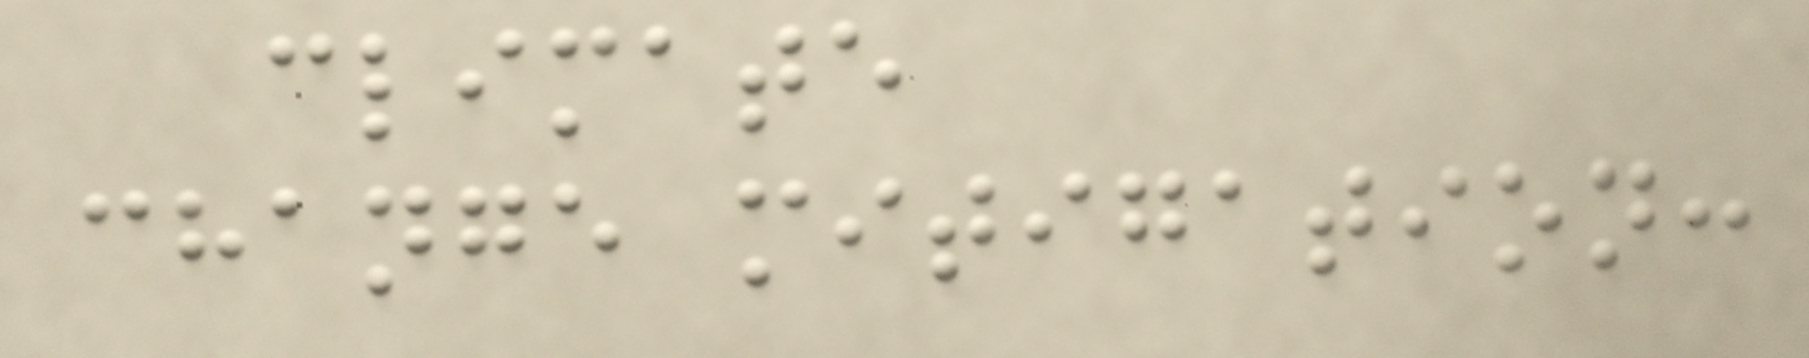climate
change mitigation:
